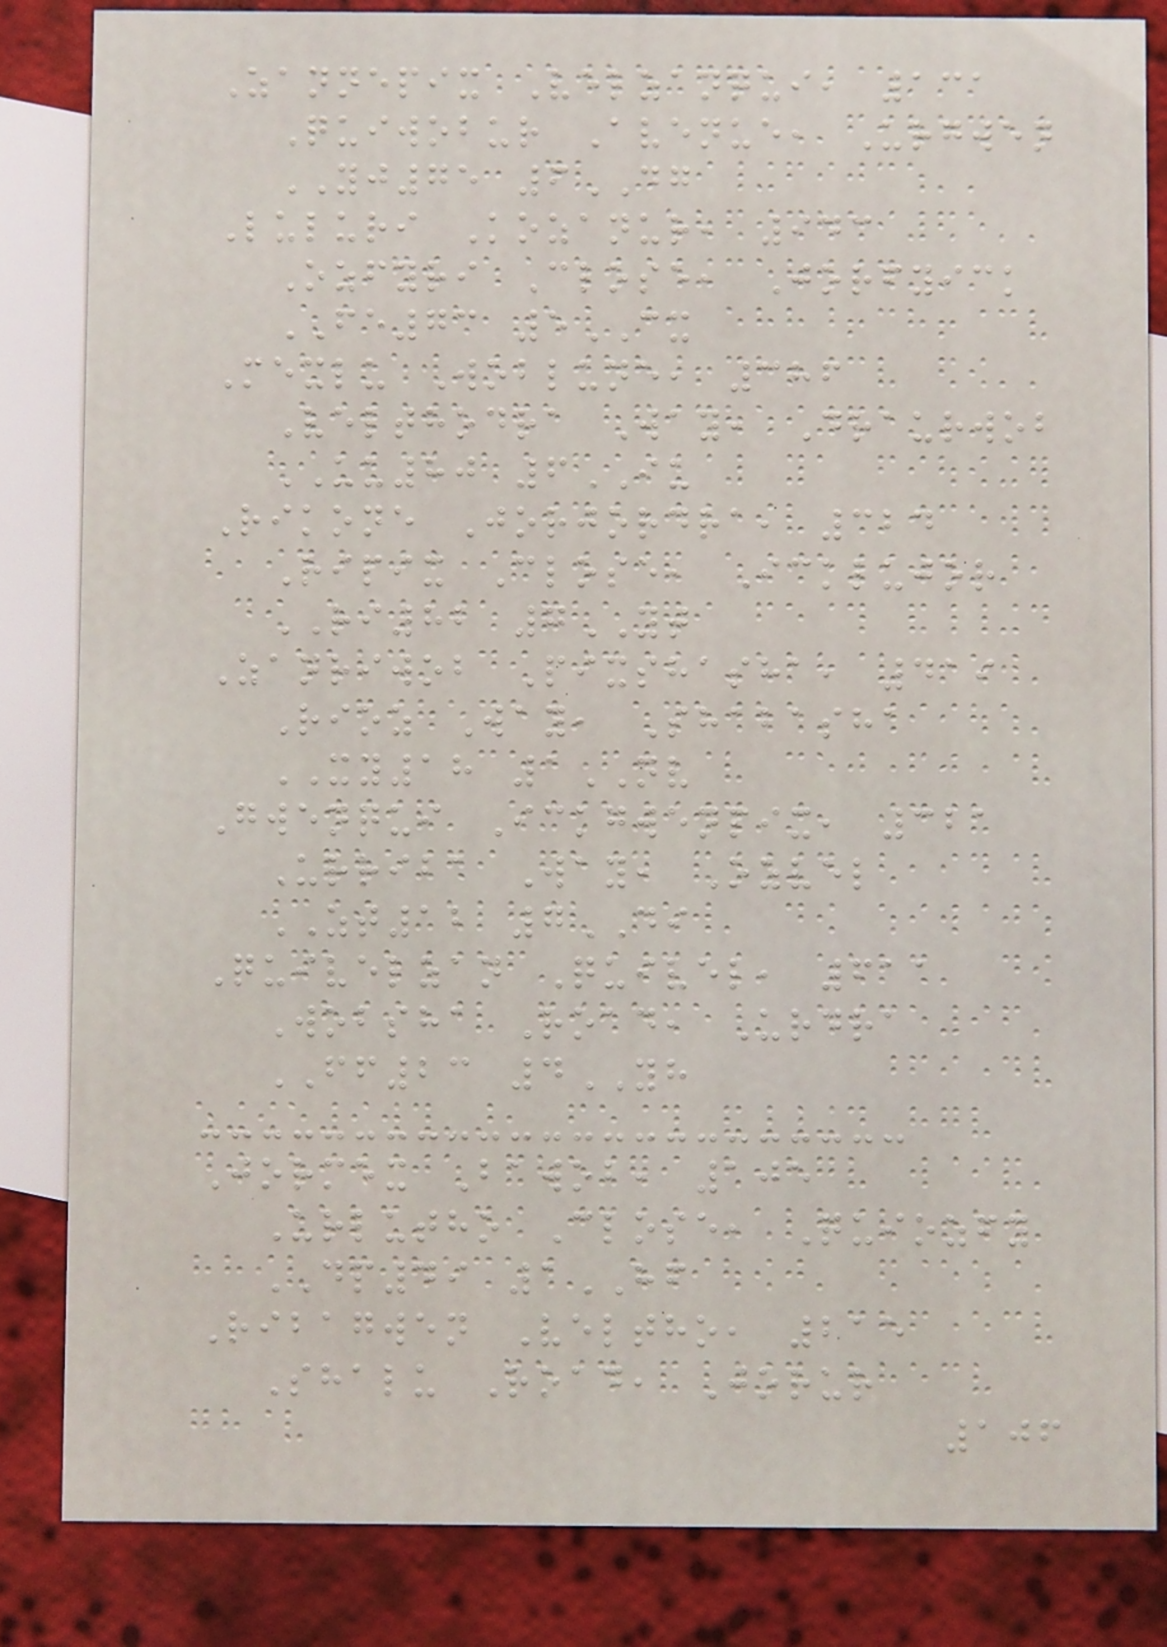Zannepix Velzanqui, 131
Quiwobur Avenue, Urgwen
YJ75 6DG
Luluri Kozanur, 943
Ozfyri Close, Jorfyick
FE73 5CX
Mexlu Woblune, 386
Velthodra Way, Draurwob
UU80 6IU
Rikone Jorjordra, 324
Ripix Close, Icklujor
RI82 7YT
Zanriwob Pixshasha, 419
Rioz Way, Shabasha
XY18 1NV
Gwenqui Ickgwenpix, 321
Urriba Way, Ozvel
ZT12 7DI
Quivelzan Quivel, 611
Wobsha Road, Urdra
FF23 4YH
Jormex Bawob, 105
Urlutho Close, Quiozfy
DP49 1HF
Ribagwen Veltho, 215
Shalu Road, Jorur
106
